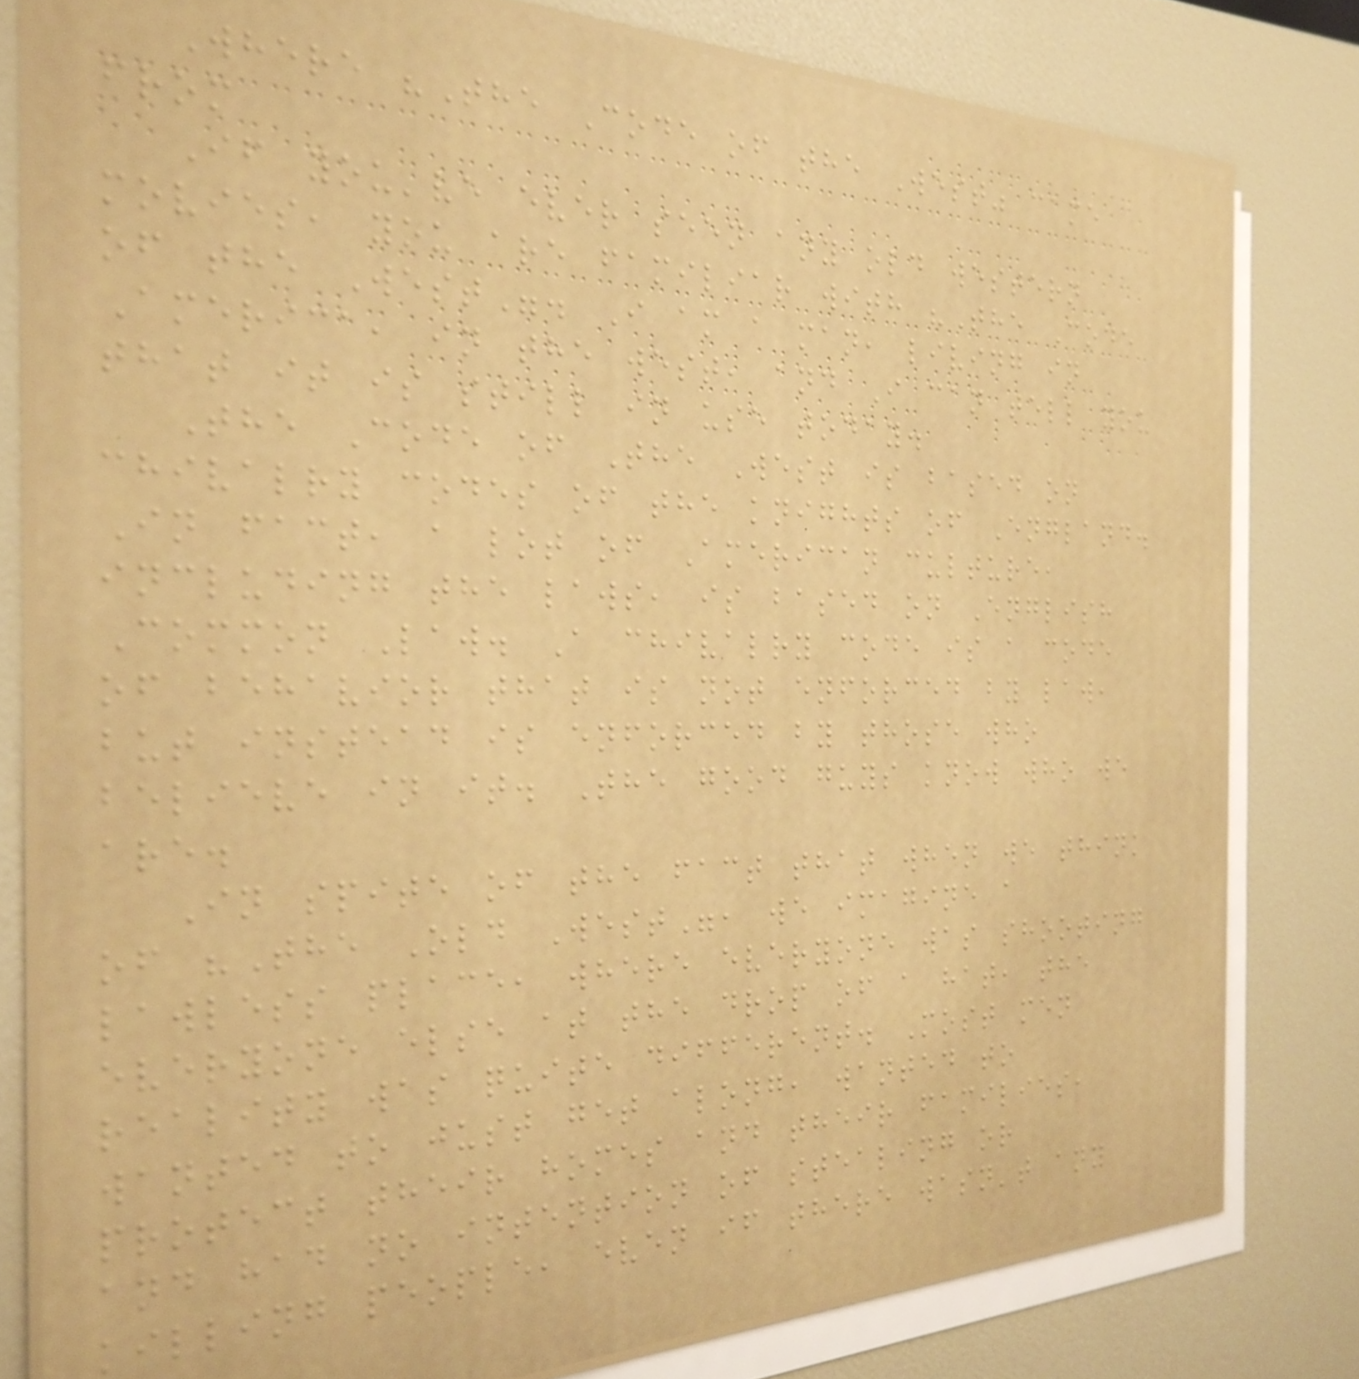Where "The Code of the West" came
from
If you've ever seen any old western
movies, you are familiar with "The Code
of the West". I am a man, living in
America, in the west, and I can tell you
that it is still in use today.
The Code of The West is based on
chivalry codes of the knights of England.
In fact, a lot of American culture,
including the laws, is based on English
Common Law. A chivalry code is a code
of behavior that is not enforced by law,
but instead is enforced by those who
believe in it. The good guys know who we
are.
In spite of the fact that when we think
of "The Old West", we imagine a
lawless place, where everyone was shooting
everyone else at the drop of a hat, the
reality was quite different. Most men
wanted to just get along, wanted to
protect their homes and their families,
and had no intention of stealing or
killing people, even if there wasn't any
